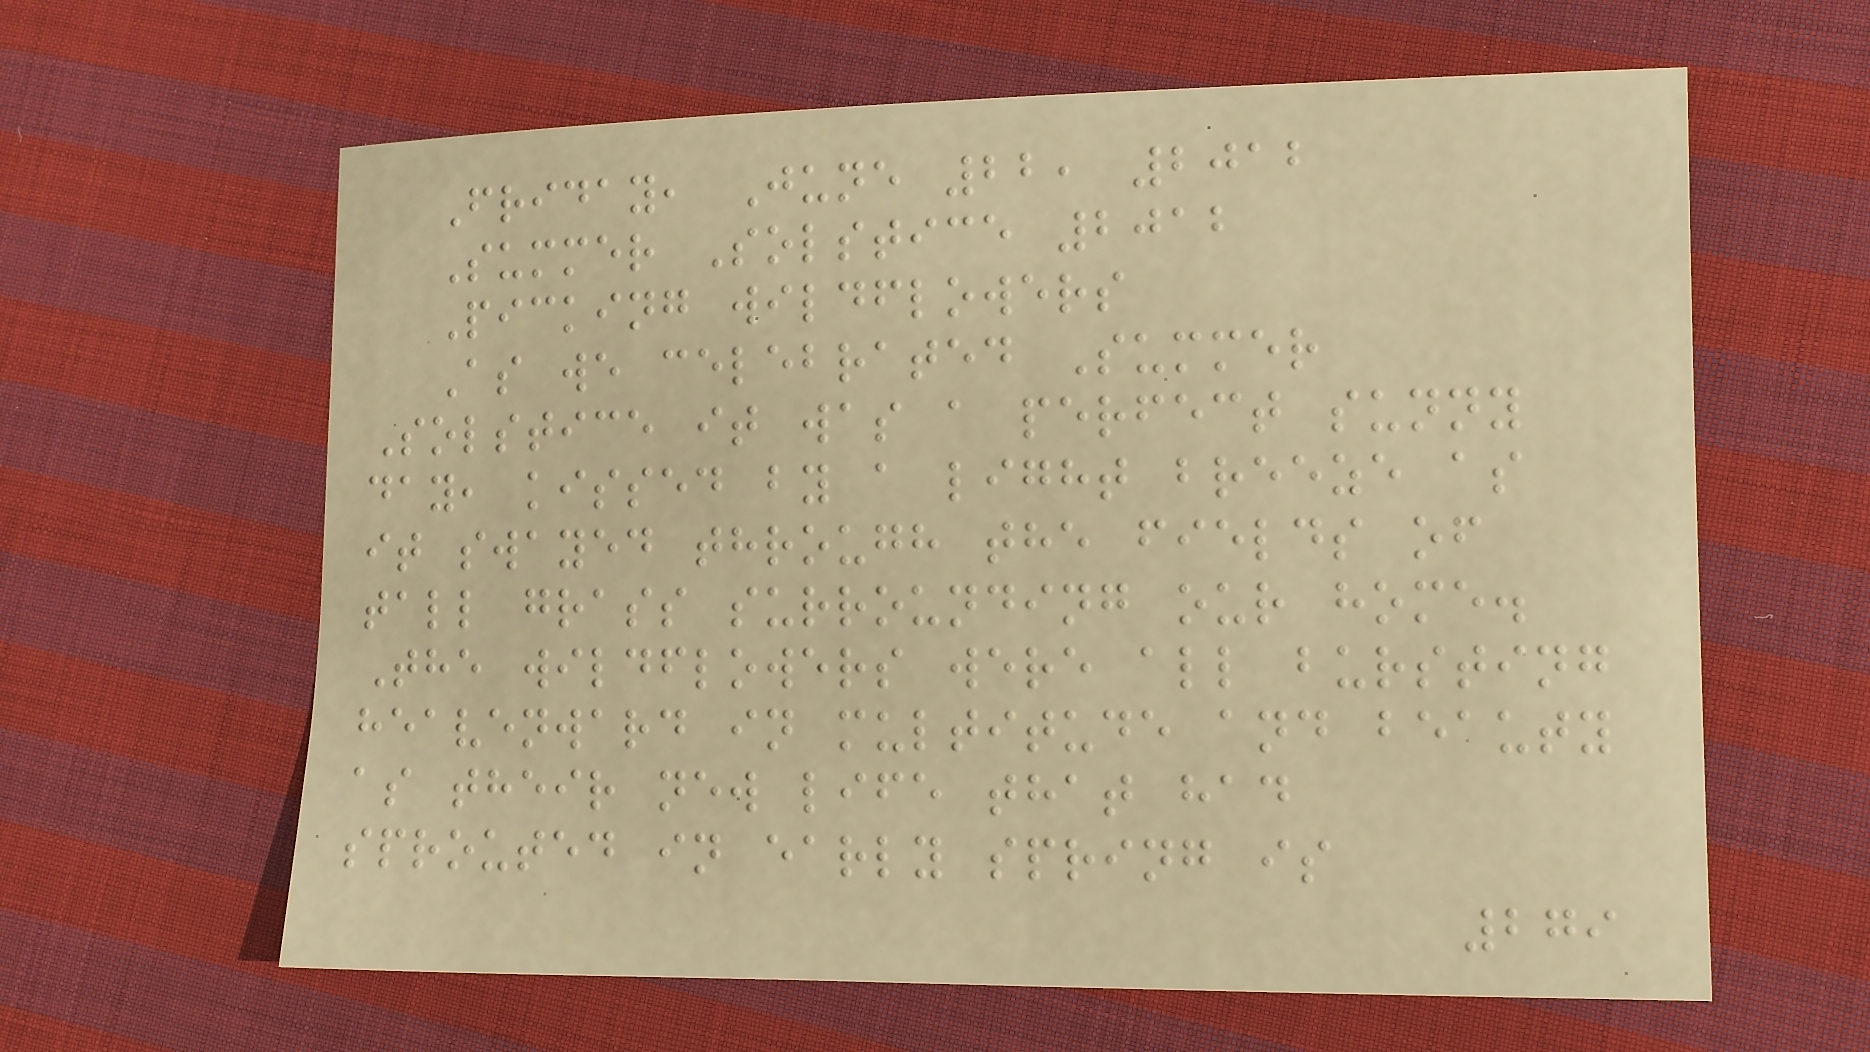Friday, June 22, 2012
Summer Solstice 2012
Picking wildflowers
As we celebrated Summer
Solstice it was a perfect sunny
day, kissed by a light breeze as
it swayed through the fields of
tall grass surrounding our home.
The wildflowers were all bursting
heavenward in multitude and beauty
as their new life that had
sprouted in early spring is
279
